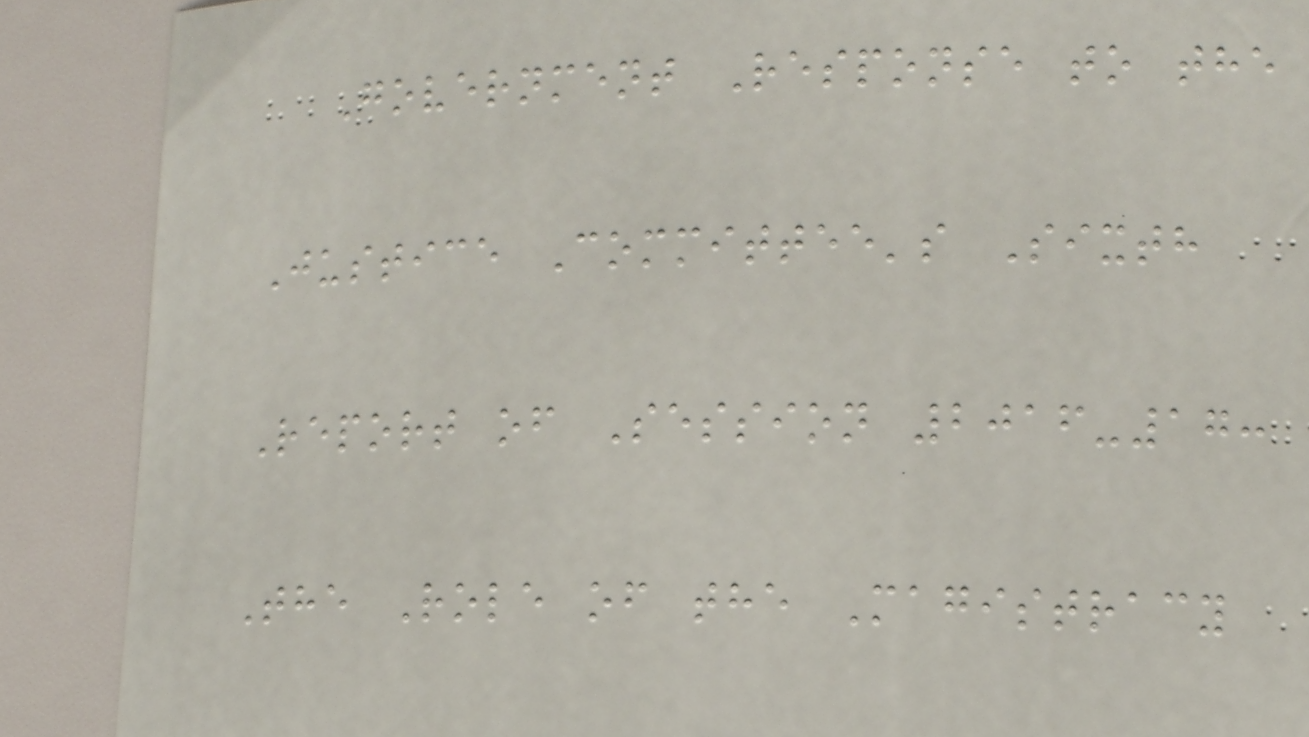Government Response to the
Justice Committee's Sixth
Report of Session 2016-17:
The Role of the Magistracy
